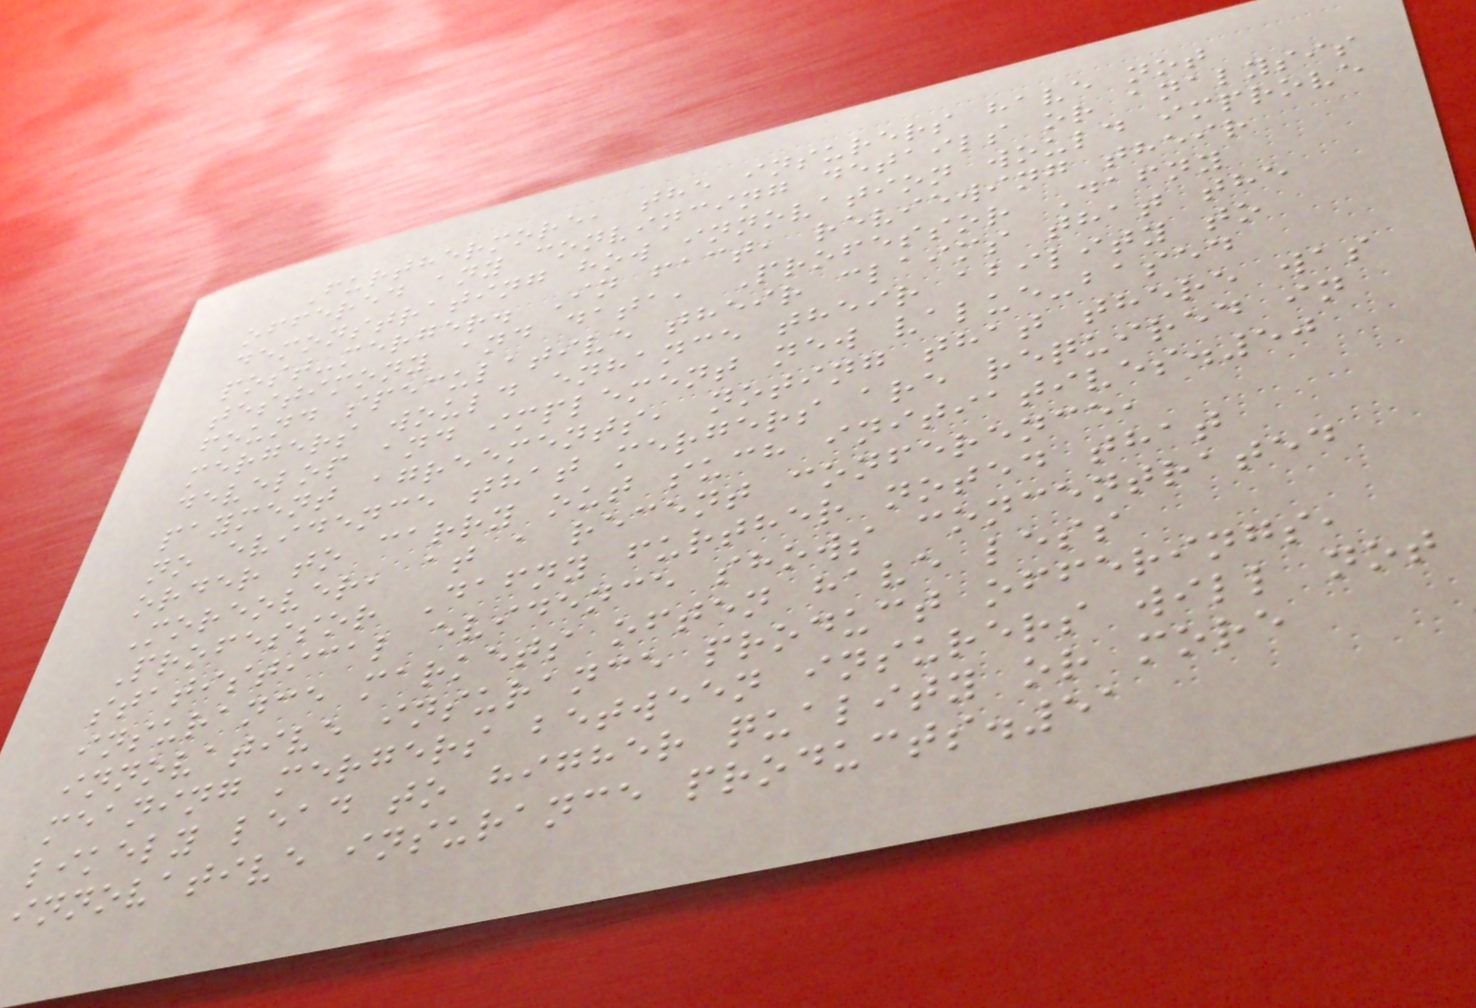Furthermore, the insurers have not
offered any convincing details or analysis
demonstrating how innovation would improve
post-merger. In fact, reviewing their
testimony and data, Professor Dafny
found speculative their claims that the
mergers would enhance their ability to
develop and implement new value-based
payment agreements, noting that there was
no evidence that mergers are required in
order to carry out such initiatives.50
Moreover, at a recent conference,
Professor Dafny further noted that
statistical evidence shows concentrated
insurance markets often have less
innovative insurance product offerings,
meaning mergers between insurers will not
likely lead to higher quality or more
innovative insurance products.51
